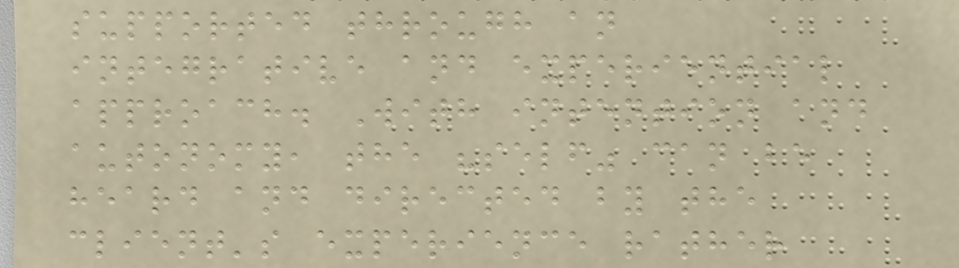supported through an
integrative and experiential
approach. With intention and
autonomy, the "self" can be
heard and directed by the
client's experience rather
